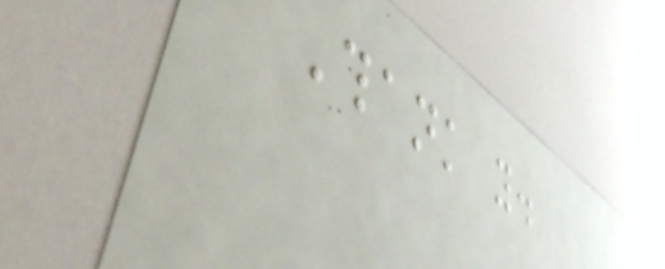Thank you.
